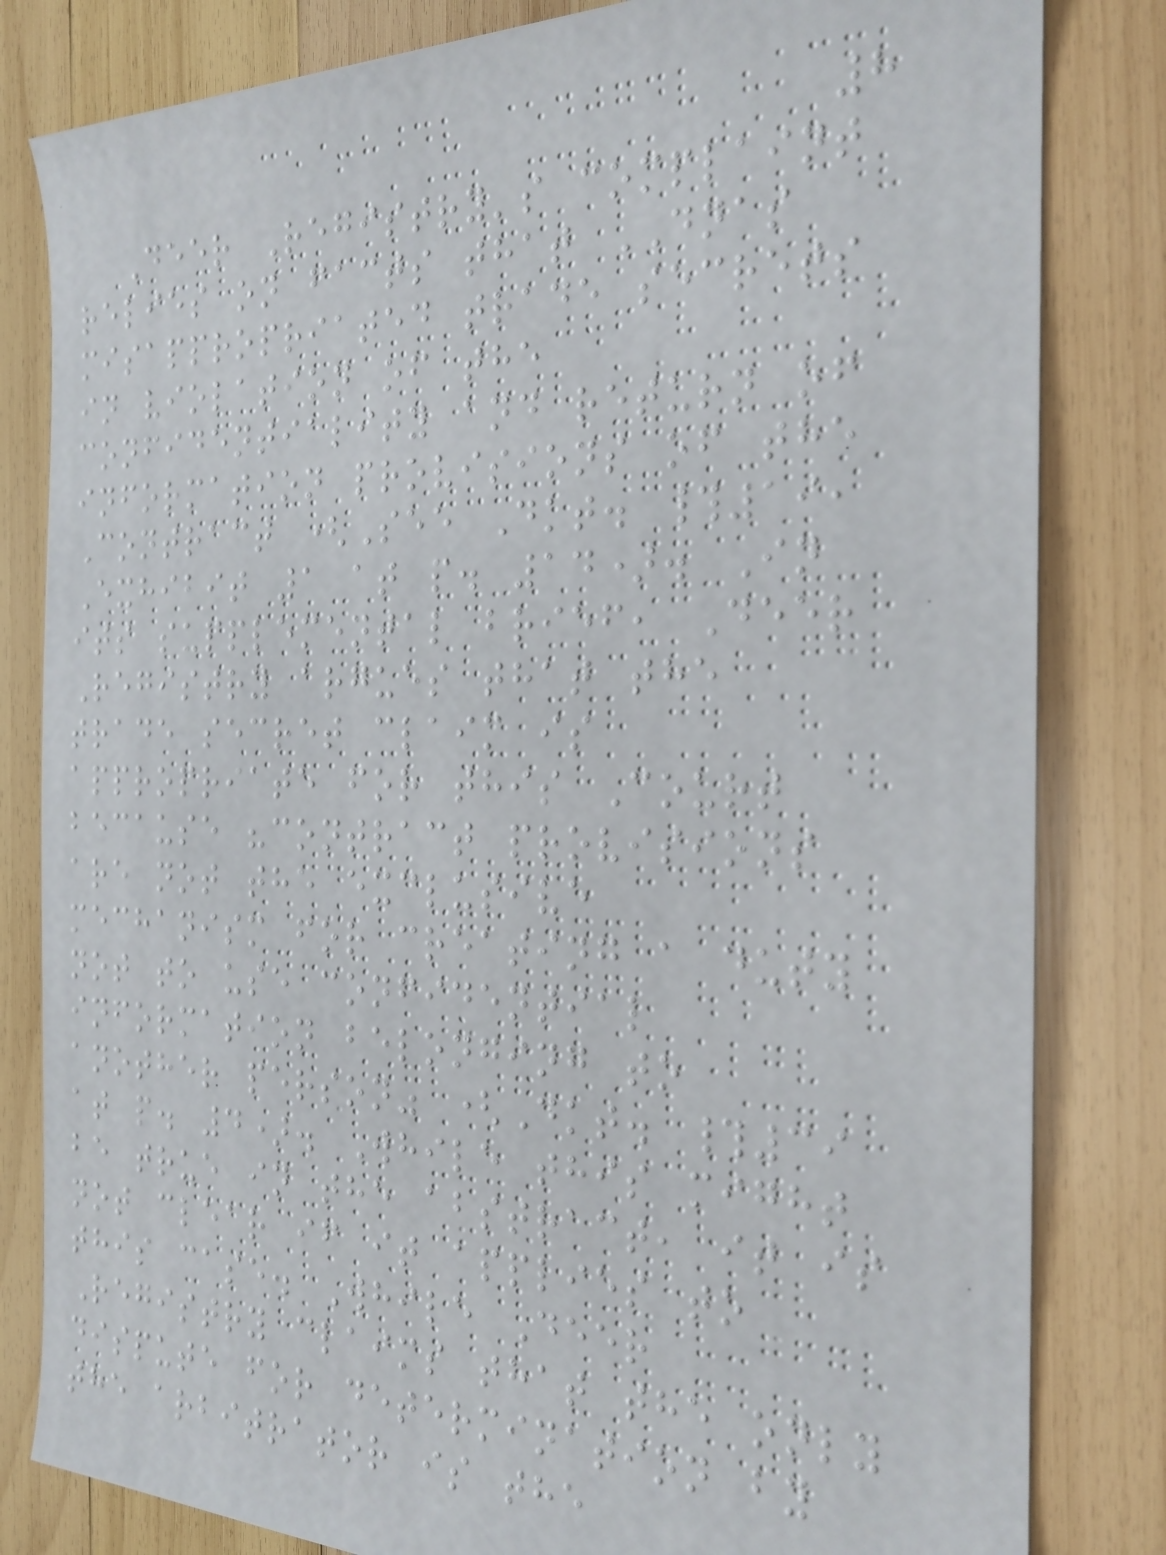8
Deer Registry's complaint
relies on facts that DNAS
misappropriated trade secrets
in violation of the
confidentiality and return of
information provisions of the
Contract (See Dkt. #19,
Exhibit 1 at p. 14). In
its supplemental brief, Deer
Registry argues that the
trade secret claim is
appropriate for this Court
because "contract provisions
are not the exclusive
mechanism for creating a duty
not to use confidential
information belonging to
another person" (Dkt. #39
at p. 4). While this might
be true in the abstract, it is
not clear if it applies to
this case. While Deer
Registry claims that the only
dispute for determination by
the arbitrator is the
